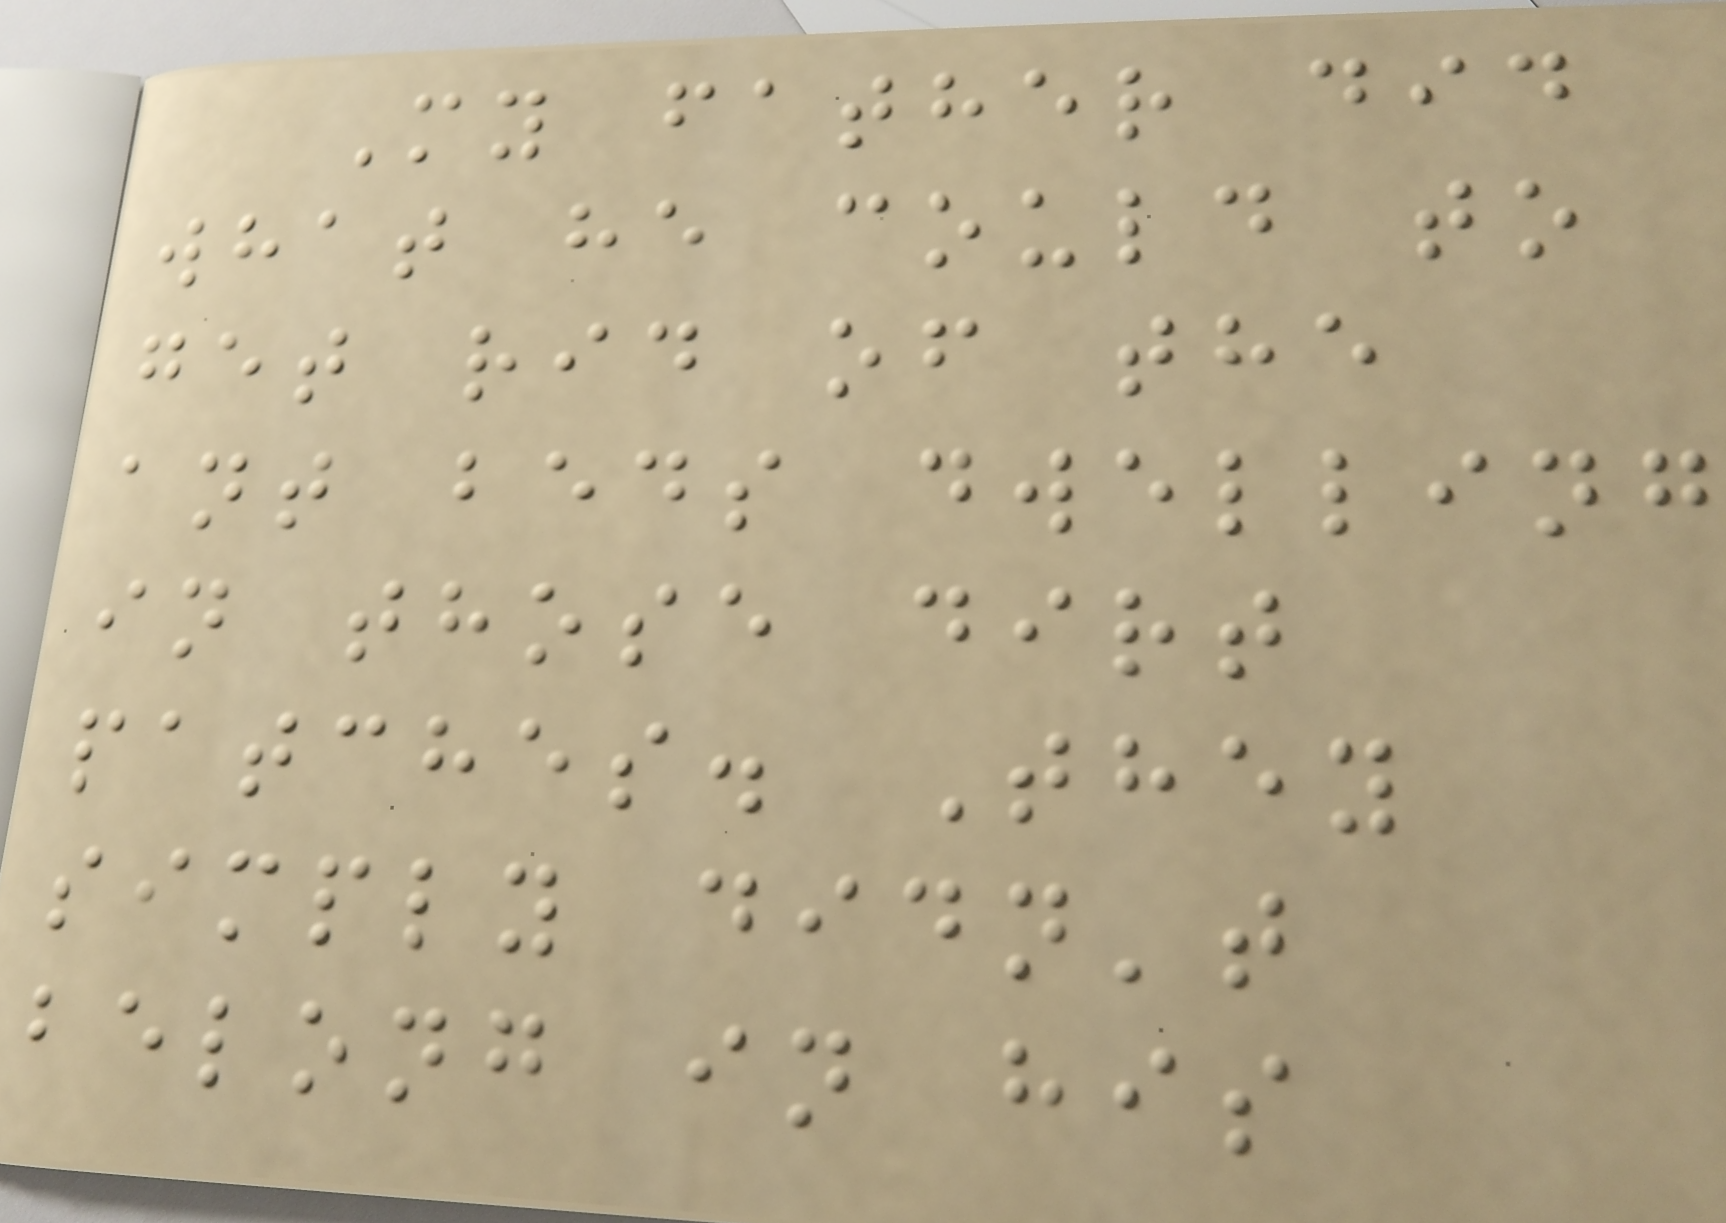My father did
what he could to
get rid of the
ant beds dwelling
in those dirt
patches. They
simply didn't
belong in his
